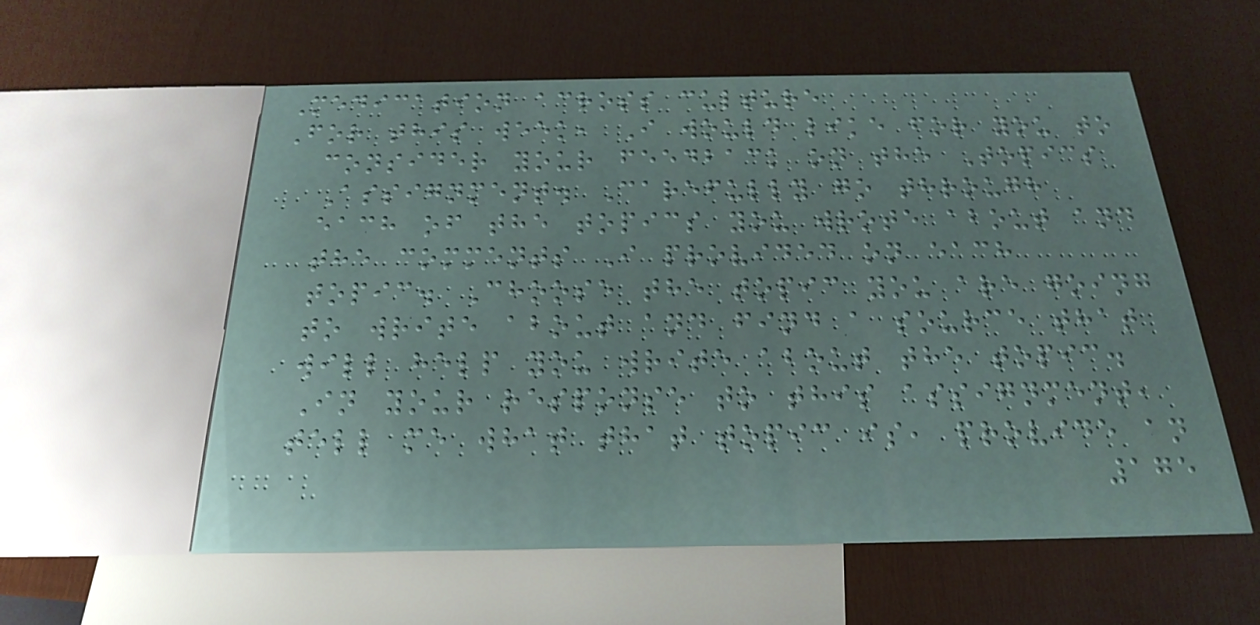Medication across culture
For this week, I would like for you to
consider your feedback on the Topics
Assignment. Carefully go through
each of the topics you wrote about and
the comments I provided on each
topic. Choose the topic you are going
to write about and find a source that
will help you write about the topic.
In your response to this assignment,
tell me what that topic is, provide an
175
